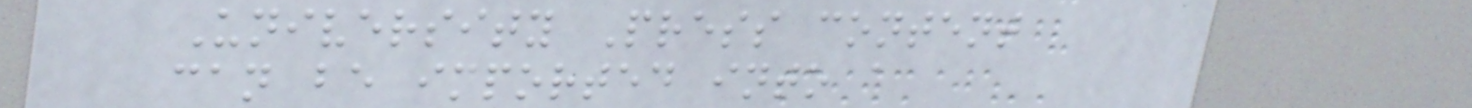University Press content
can be imported into a
